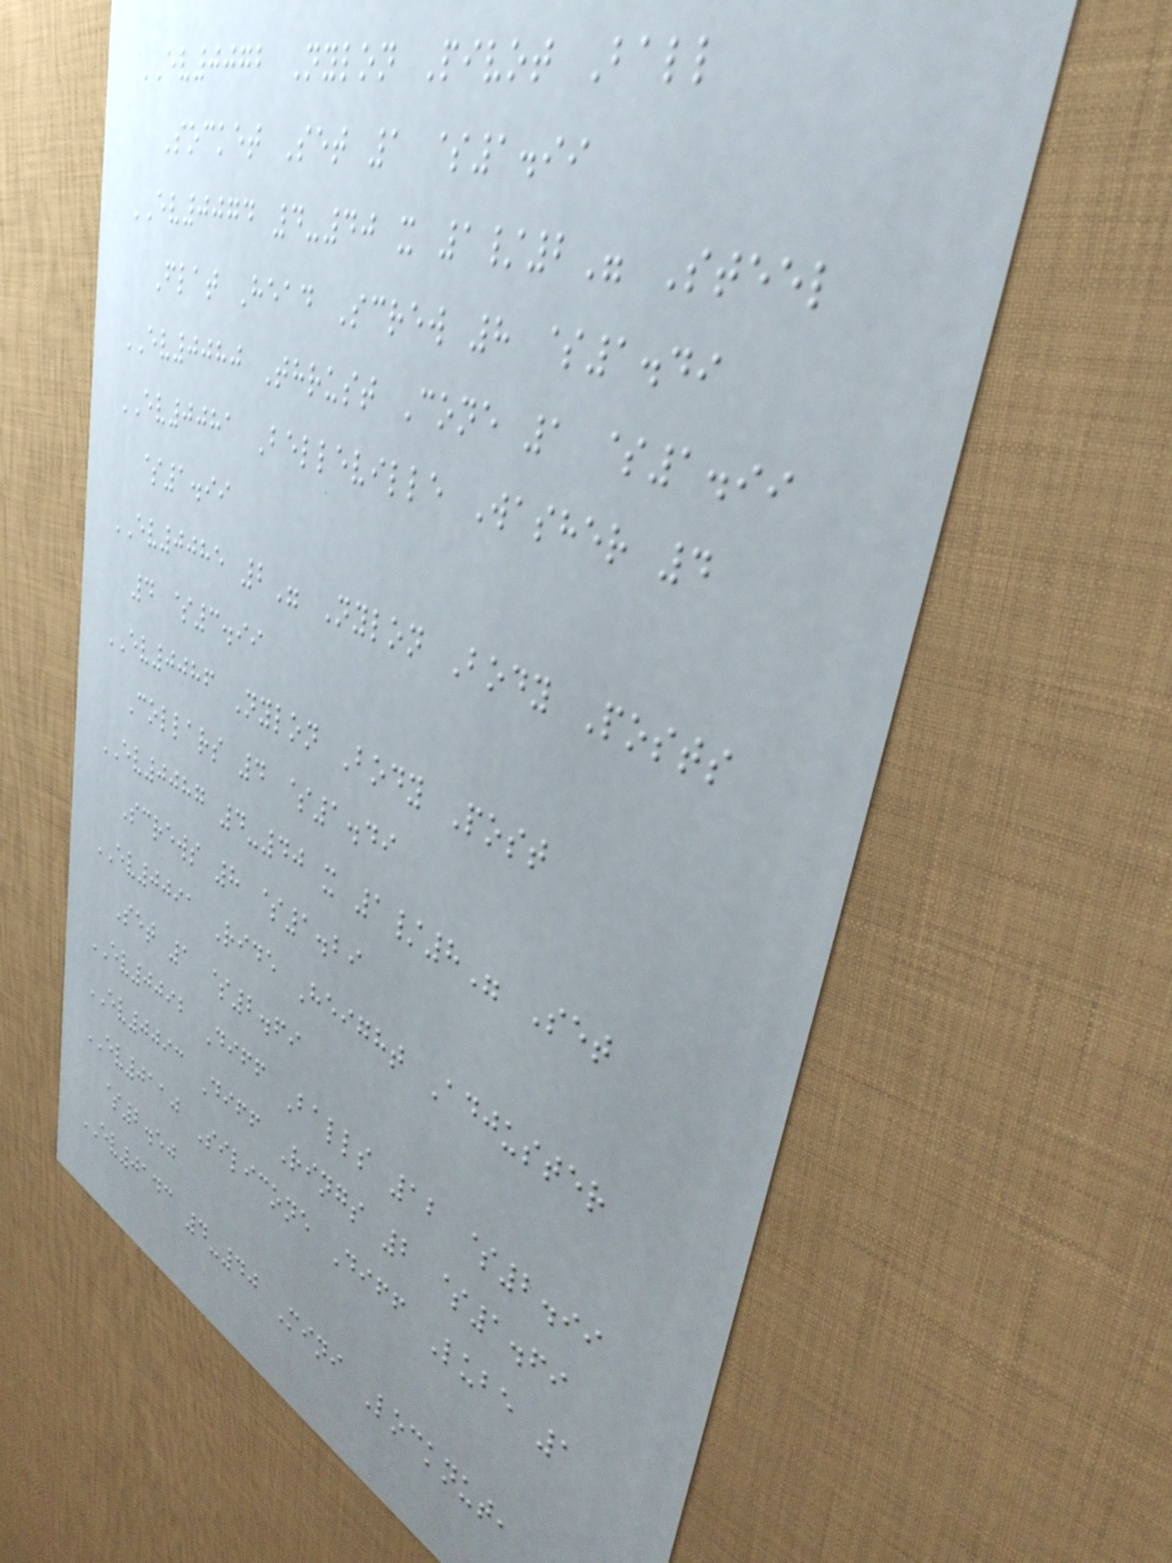EV0072 Nylon Pivot Ball
Socket Set 1 $1.99
EV0074 4-40 x 1/2" Steel
Flat Head Screw 8 $1.49
EV0080 Thrust Cone 1 $1.99
EV0081 Belleville Washer 4
$1.99
EV0085 2" Nylon Body Posts
4 $3.99
EV0086 Nylon Body Post
Collars 4 $1.49
EV0087 4-40 x 1/8" Set
Screws 8 $1.29
EV0091 Ride Height Adjuster
Set 1 $2.69
EV0092 Diff Balls 12 $2.99
EV0093 Diff Rings 2 $1.69
EV0110 Silicone Diff Lube 1
$2.50
EV0143 4-40 Mini Locknut,
